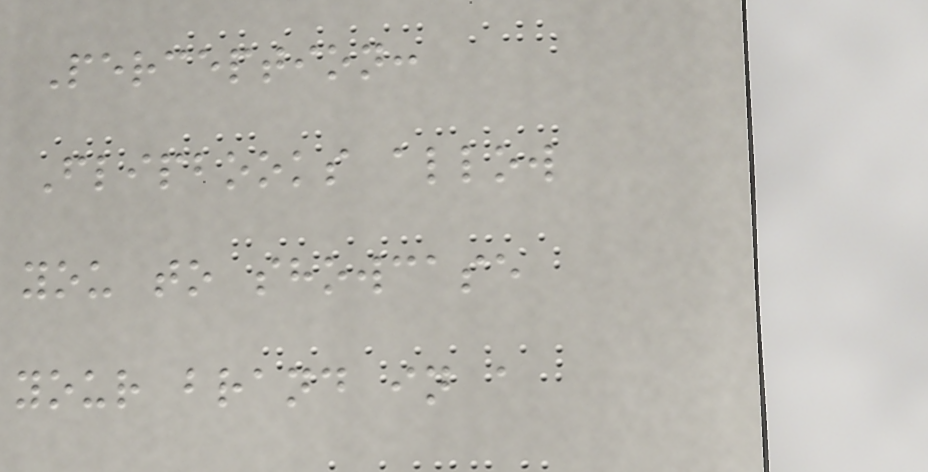Perception:
Flipbooks allow
you to showcase
your brand in a
